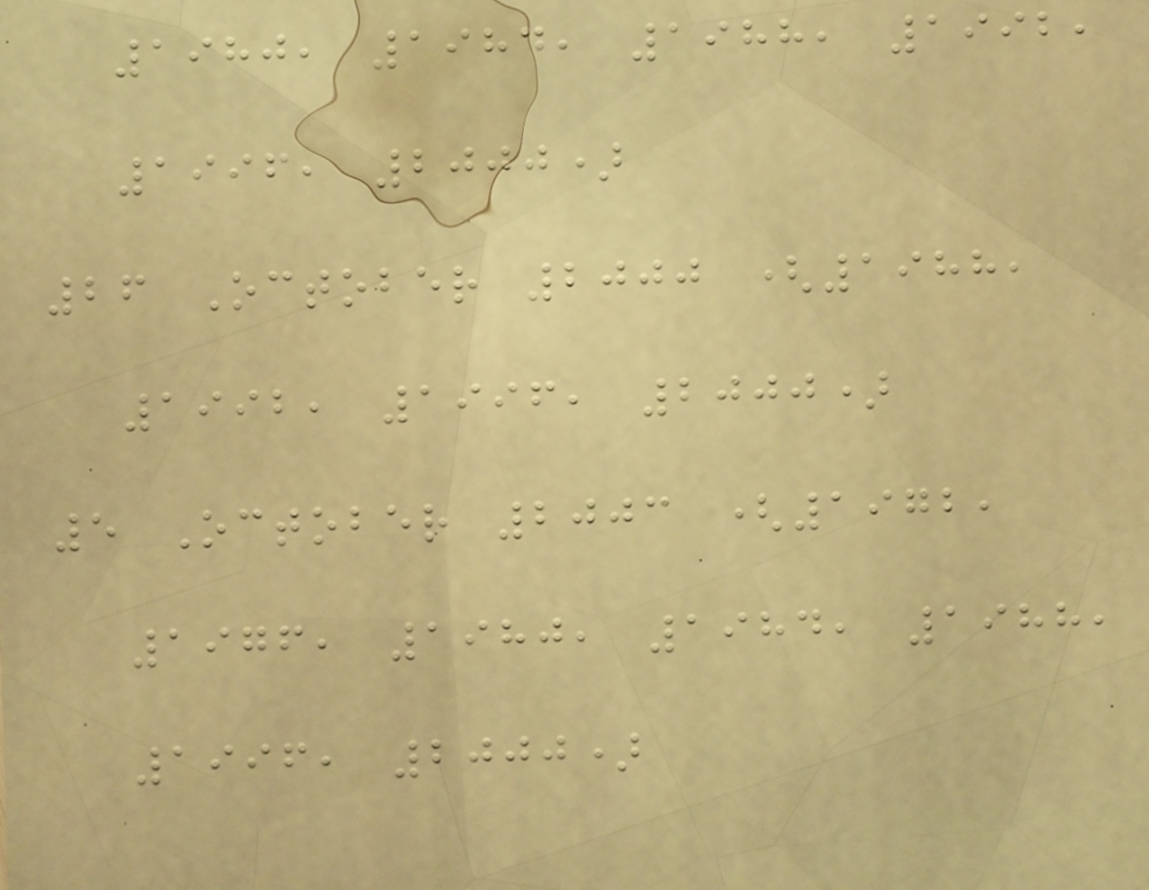1980, 1984, 1988, 1992,
1996, 2000)
26 October 2000 (1988,
1992, 1996, 2000)
5 October 2003 (1972,
1976, 1980, 1984, 1988,
1996, 2000)
